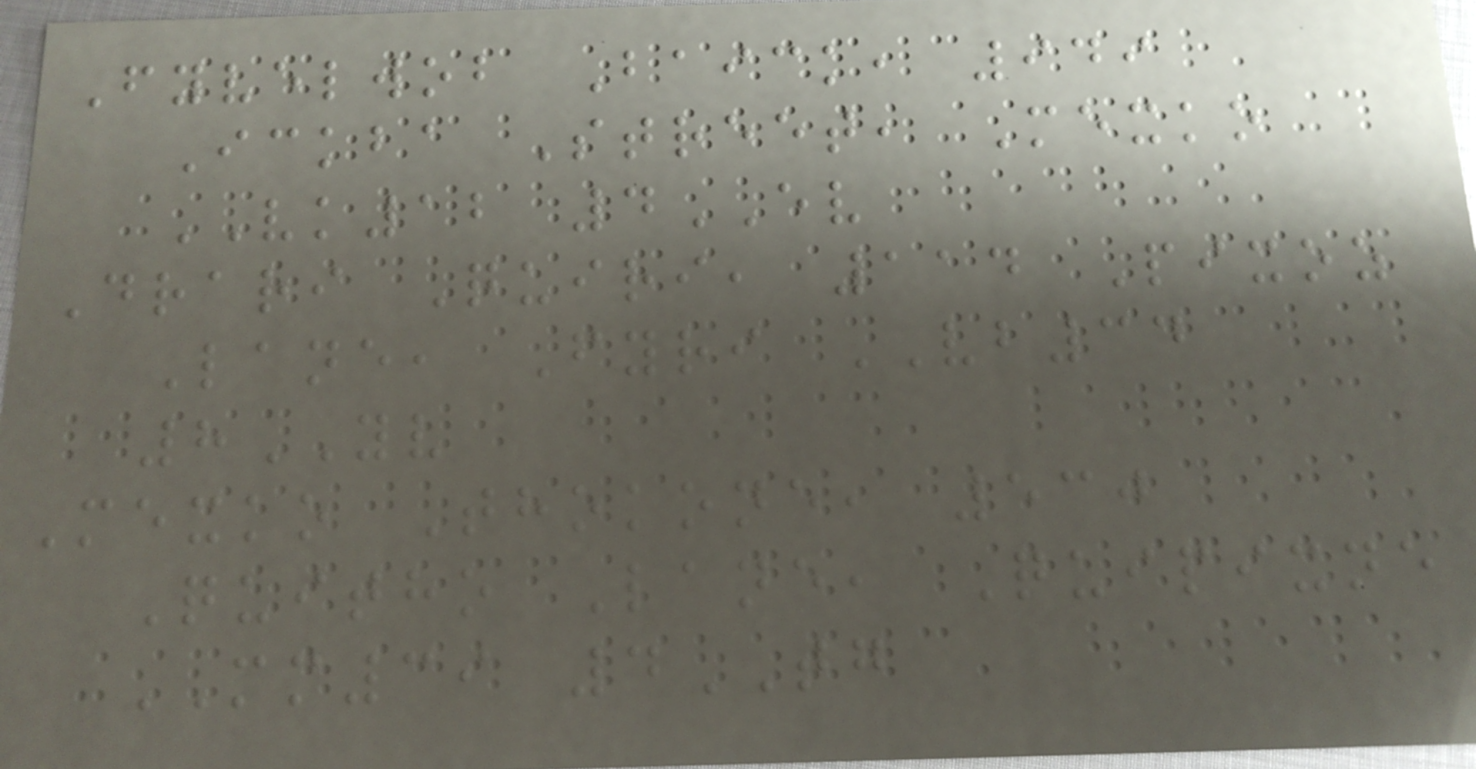Fyvelwob Baick, 949
Ickba Street, Mexko
VK12 4EV
Drari Quiri, 114 Pixoz
Lane, Fyri VB34
8YV
Mexko Thokone, 530
Quitho Lane, Quipixne
MM39 4TG
